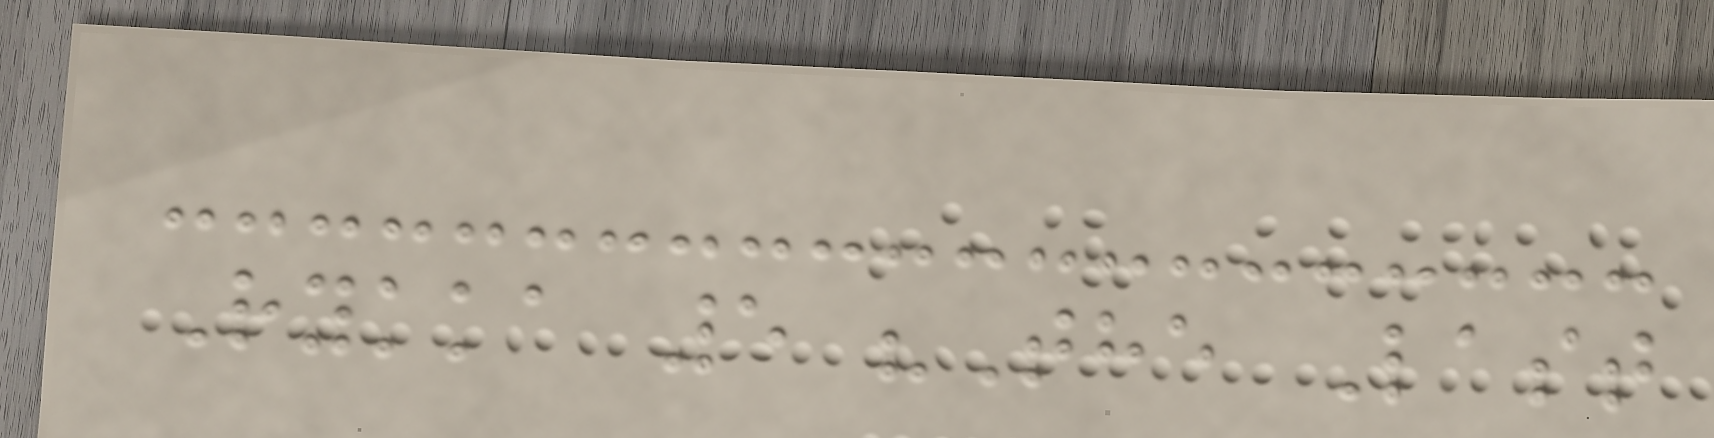Rykka 5 "The Last
